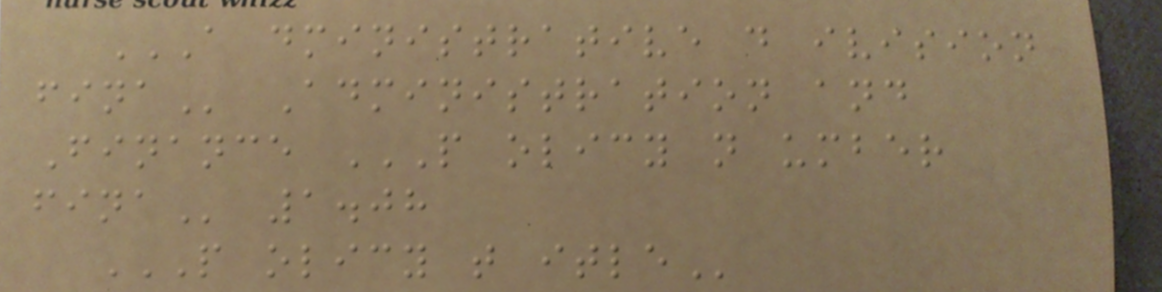A DMINISTRATIVE D IVISION
FINA Administration and
Finance P OLICY N UMBER
FINA 1.08
P OLICY T ITLE
